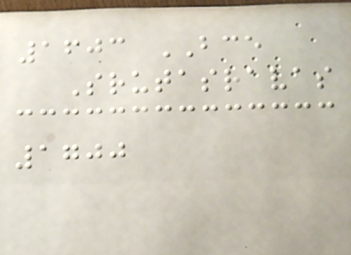1603 BCE
Srutasravas
1700
